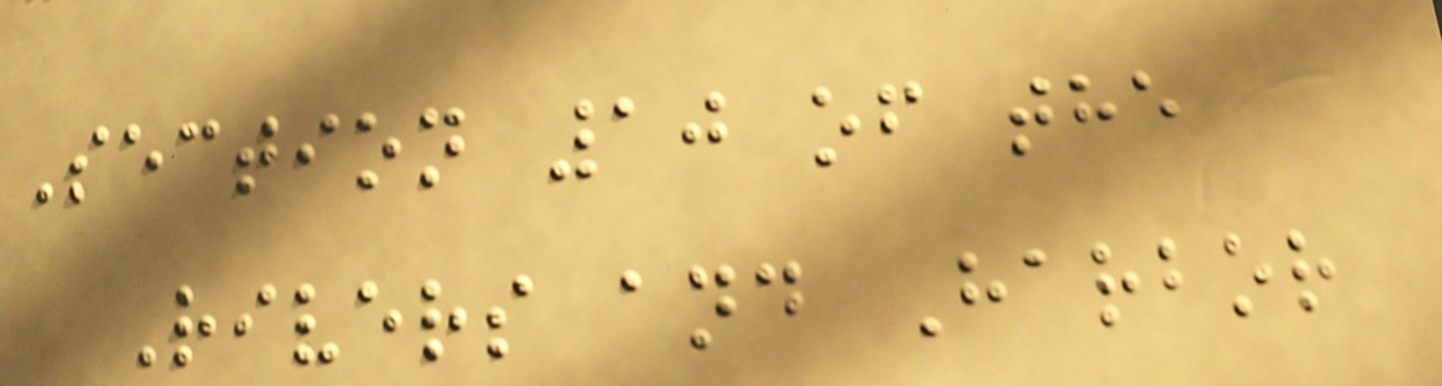Section 10 of the
Rivers and Harbor
